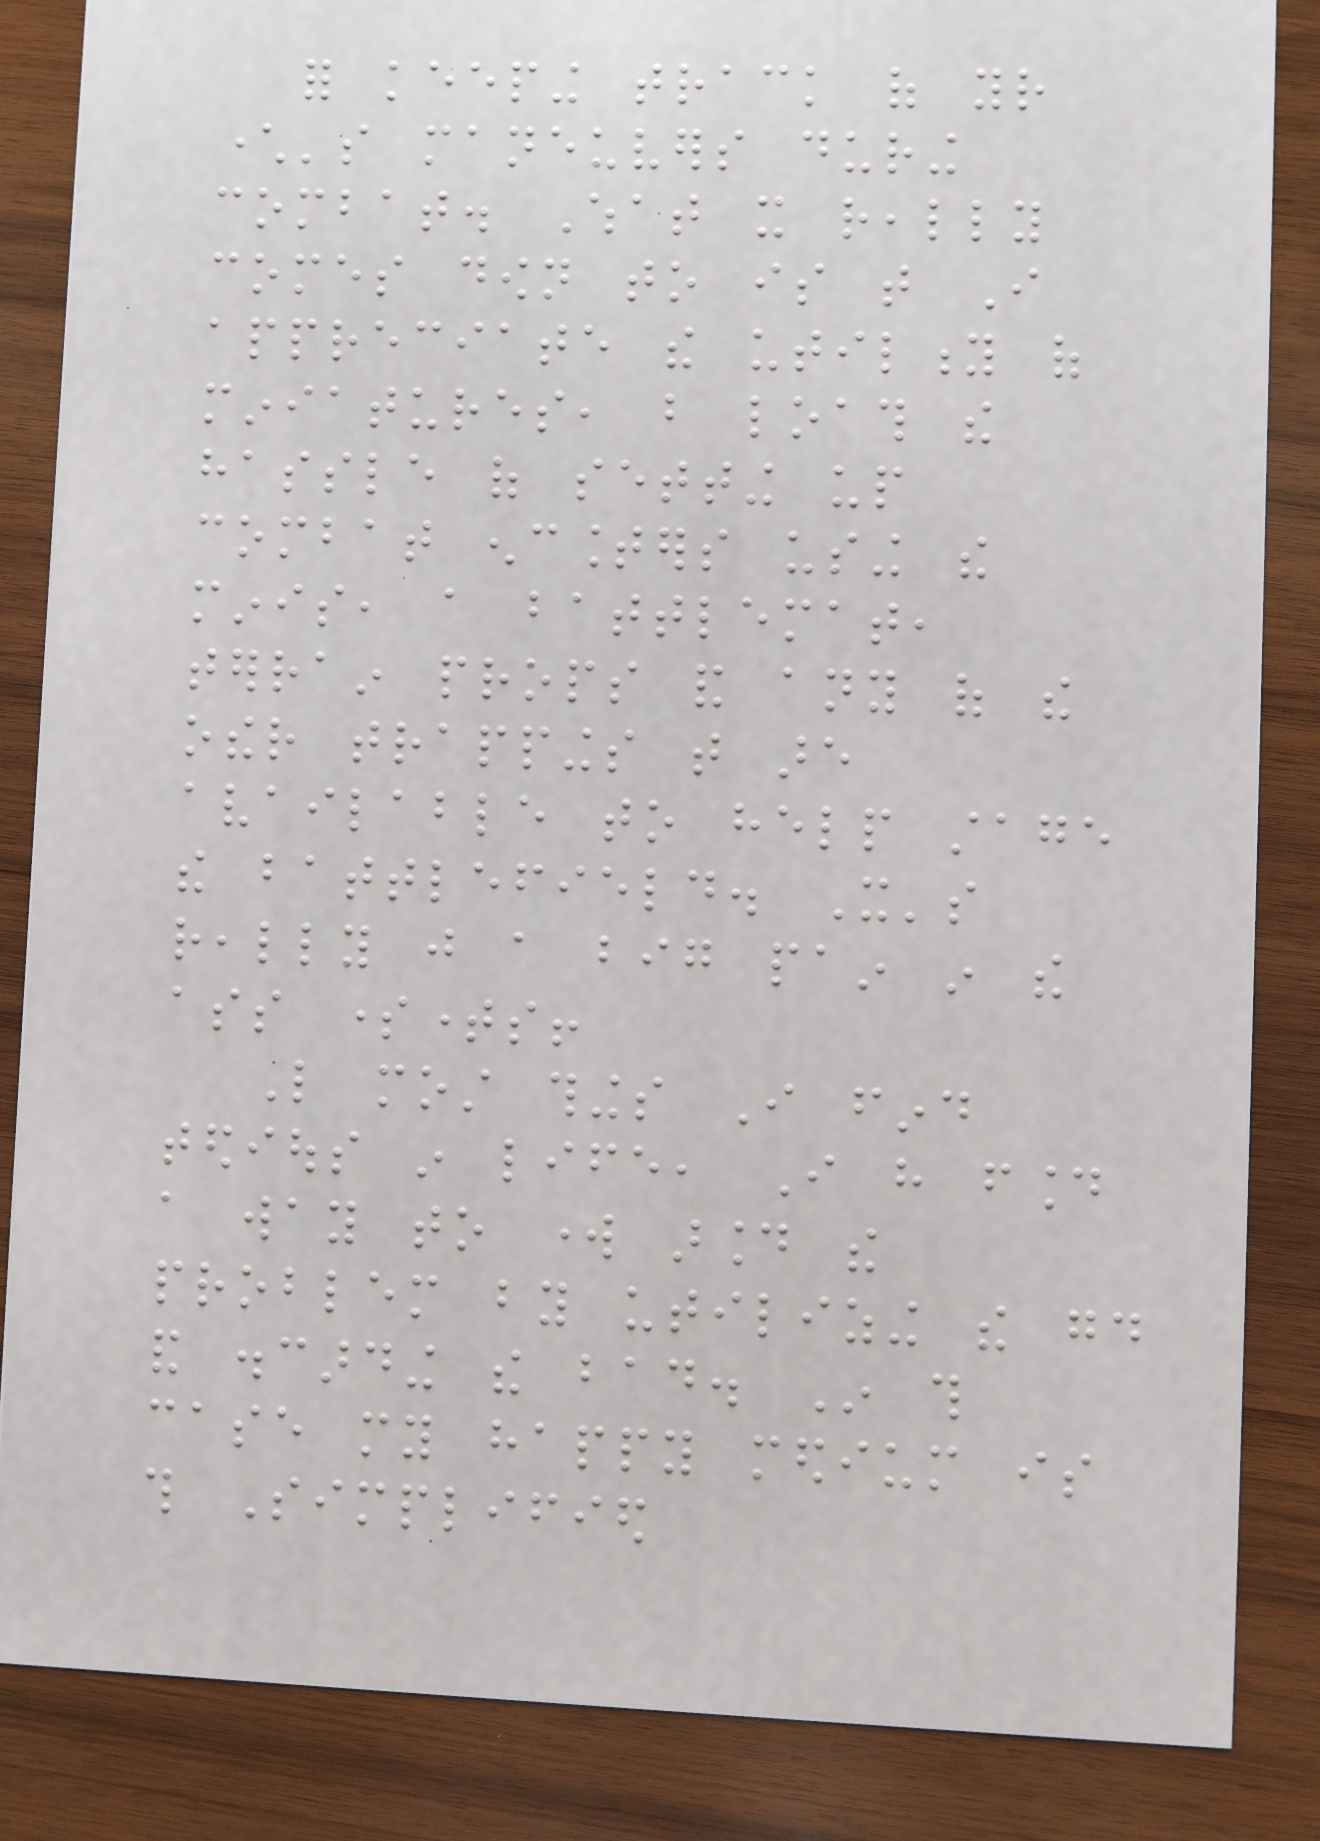for keeping track of your
character's maneuvers during
combat. What it really
comes down to is that I
appreciate the utility of
miniatures, but loath the
hassle of setting up
combat encounters using the
minis, a battlemat,
terrain props and any of the
other trappings that are
available to help stage
the battlefield. It's
really just a big pain in the
ass sometimes!
Like most things I find
tedious in life, I have found
a way to work around the
problem by utilizing the good
and discarding the bad. In this
case my happy medium is
this Simplified
